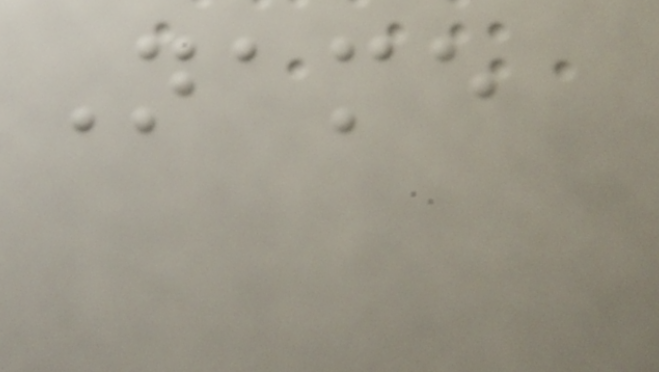Name
